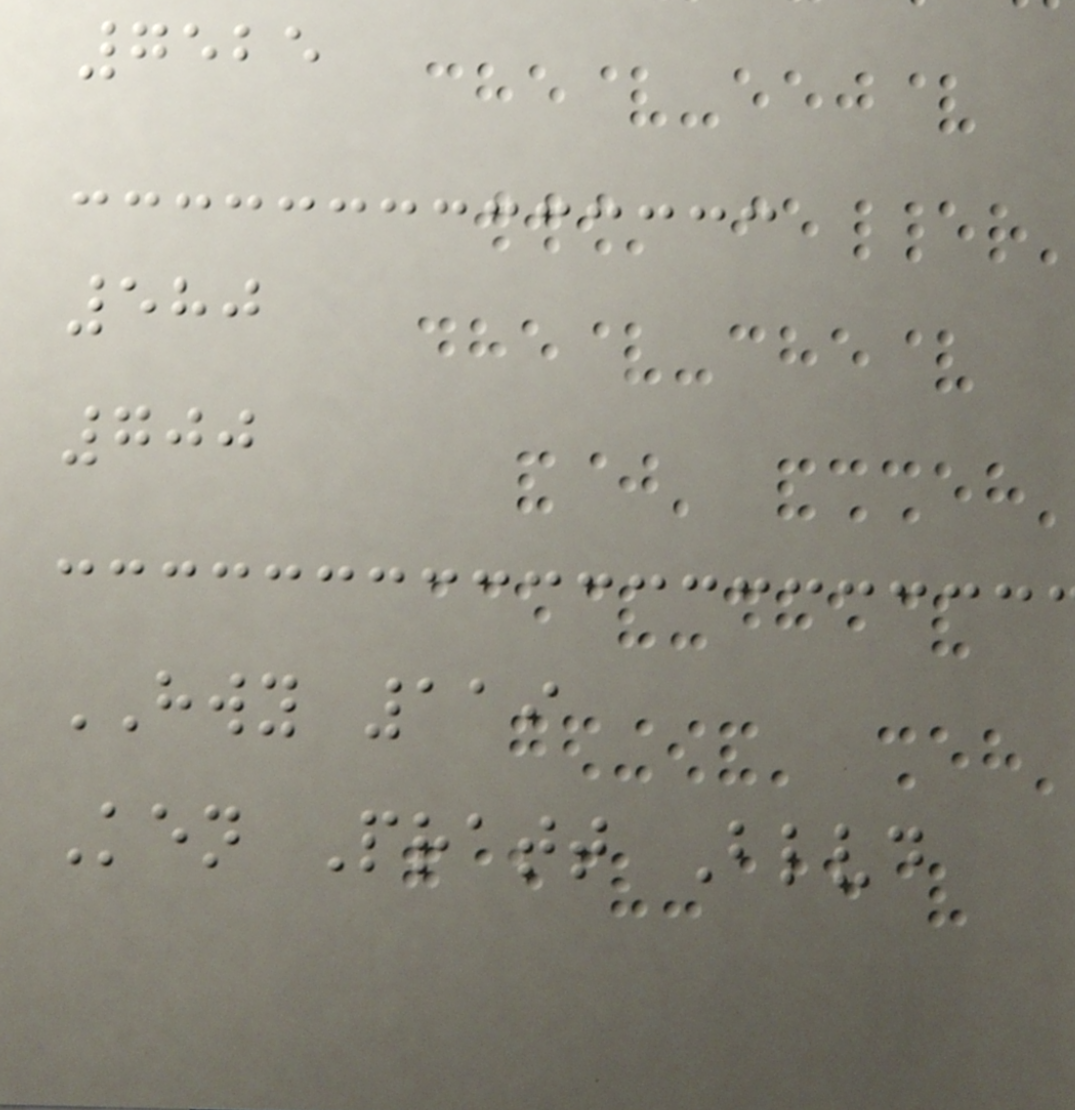7525
580
700
HWY 119
Ken Pratt Blvd
